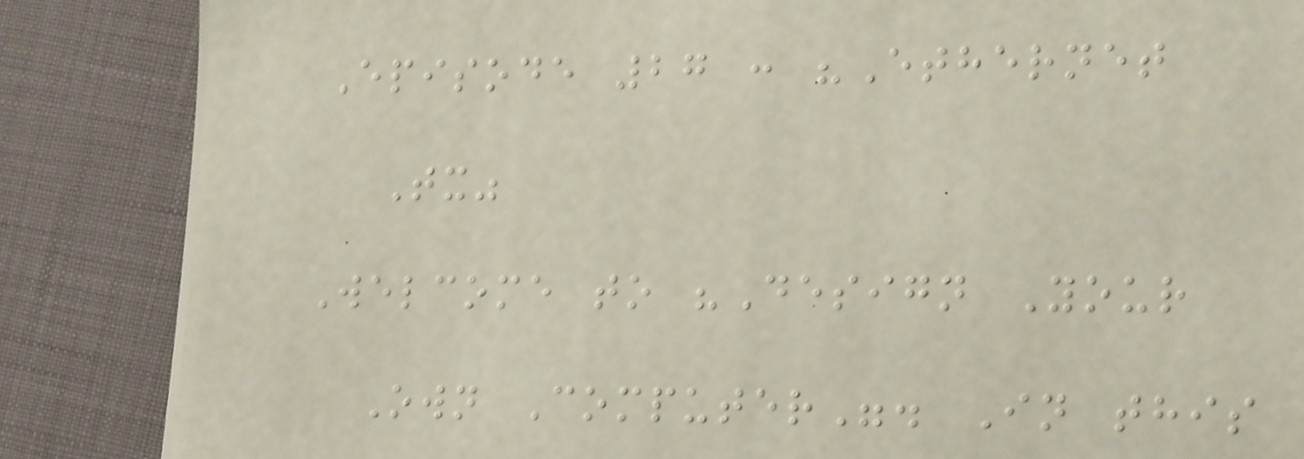Episode 27 : "Ethernet
Tx"
Welcome to "Design Your
Own Computer". In this
